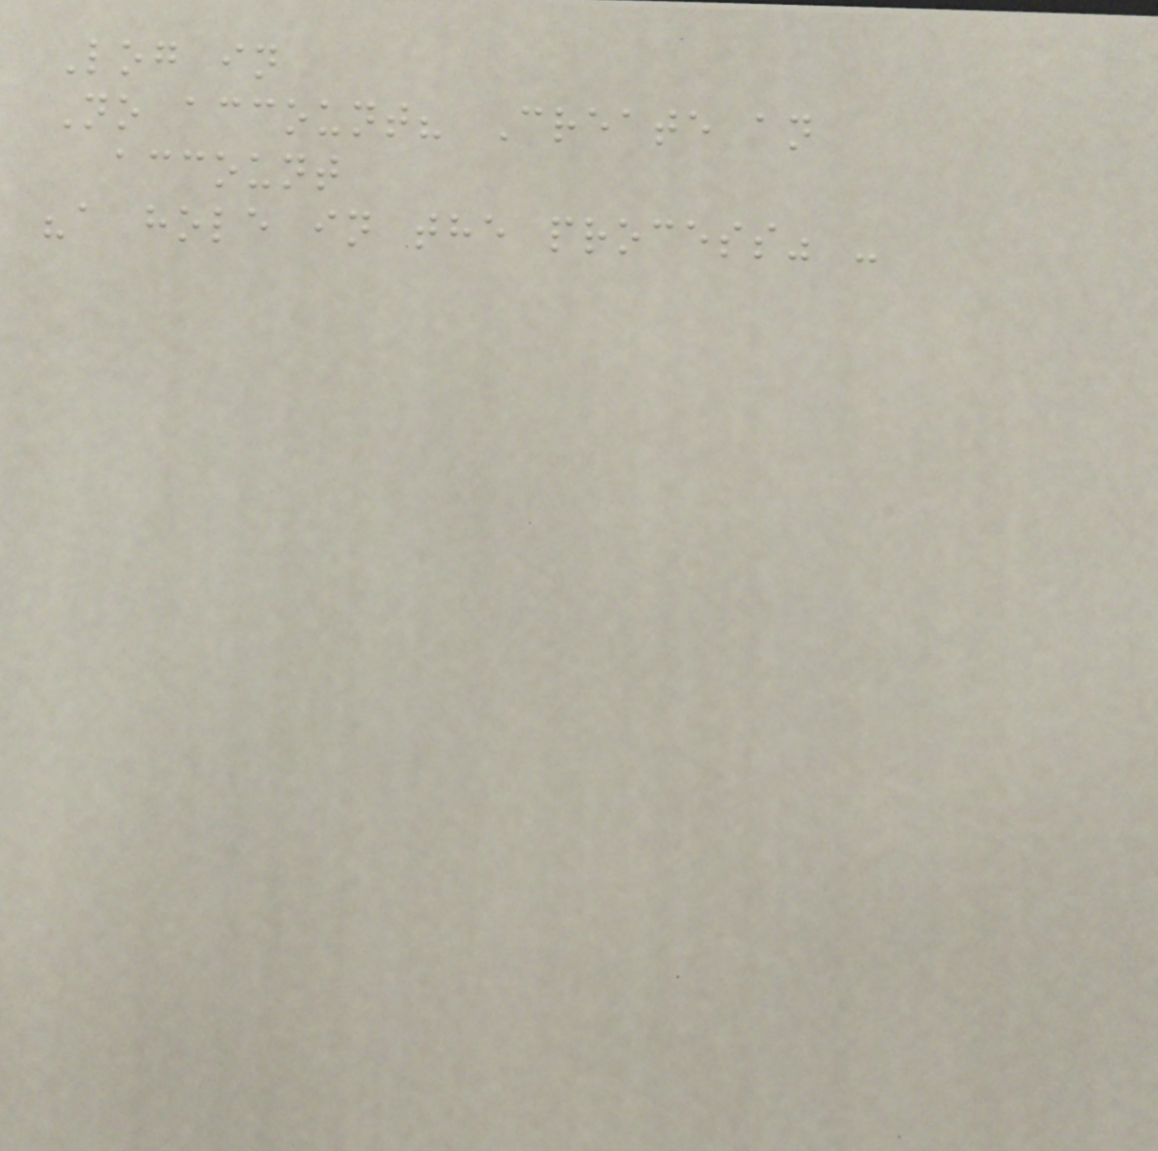Log in
No account? Create an
account
"a hole in the process" -
